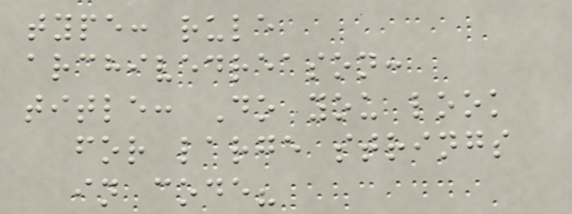type: rule
archivedreason:
title: Do you look
for large strings
in code?
